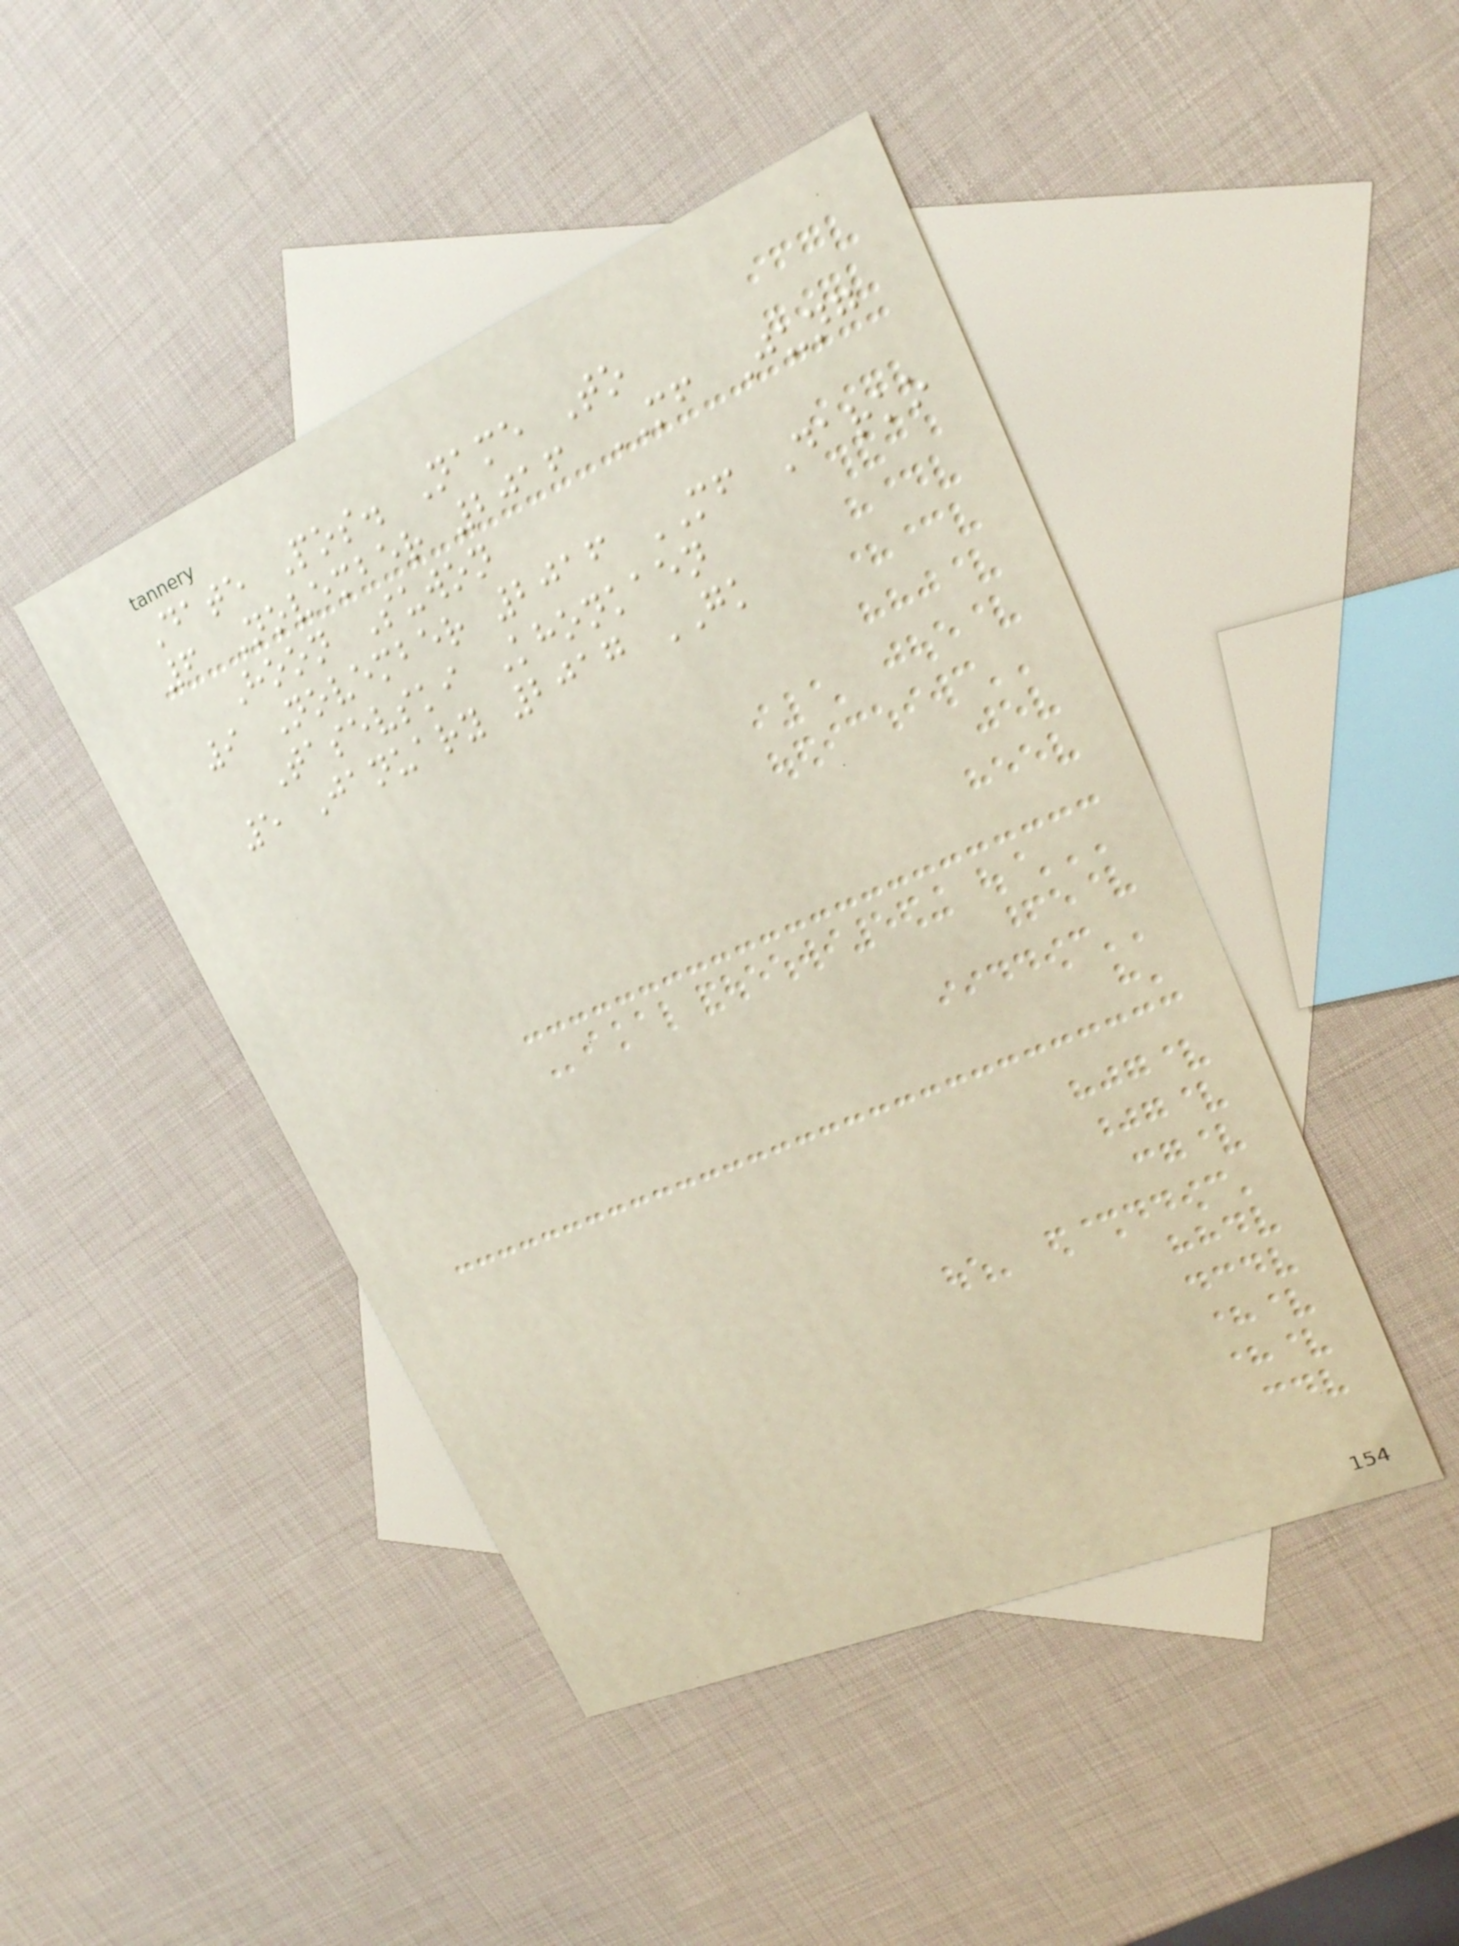Date Pos. Name To
6 November 2016 MF Jung
Hoon Suwon
9 November 2016 MF Darko
Tasevski Khonkaen
5 January 2017 GK
